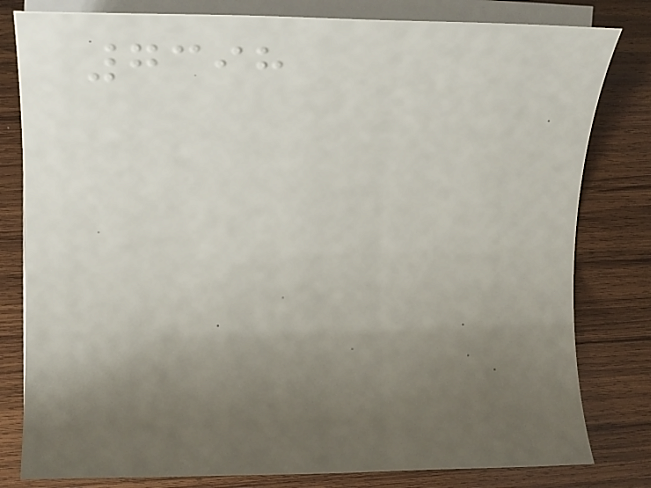7398
